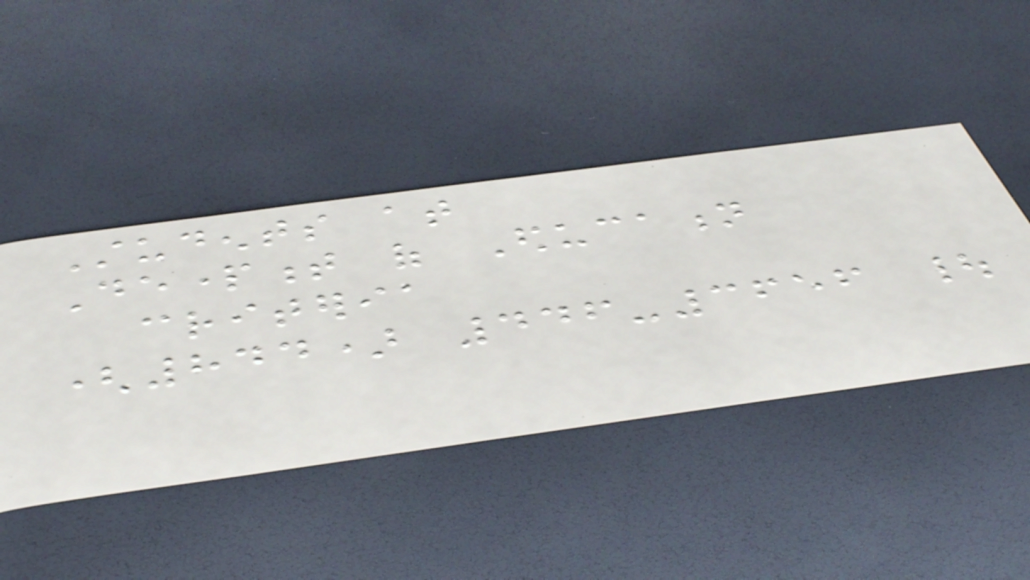Students at
Department of Education
criteria
(844) 446-3656 |
